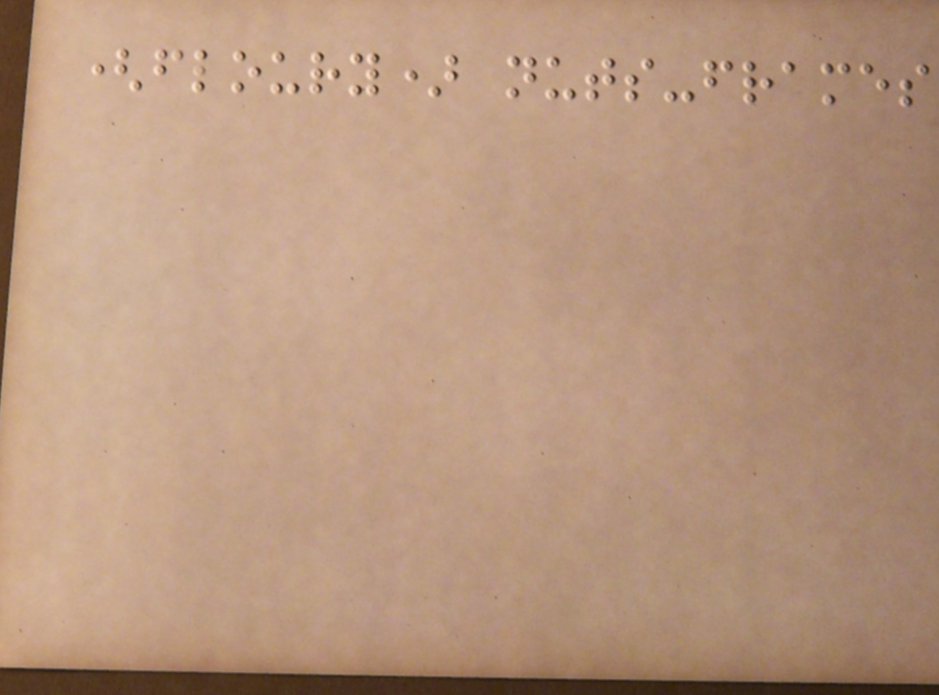(floury) nuts-frames
